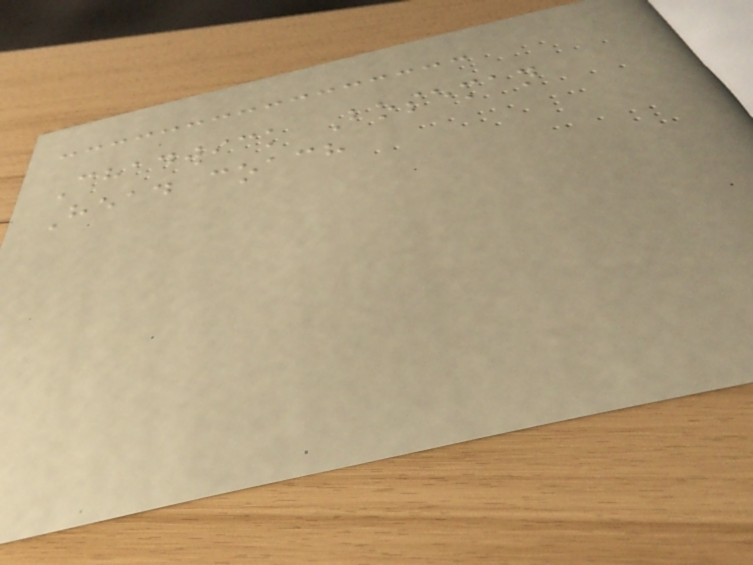Chadwick Boseman
Head coach
